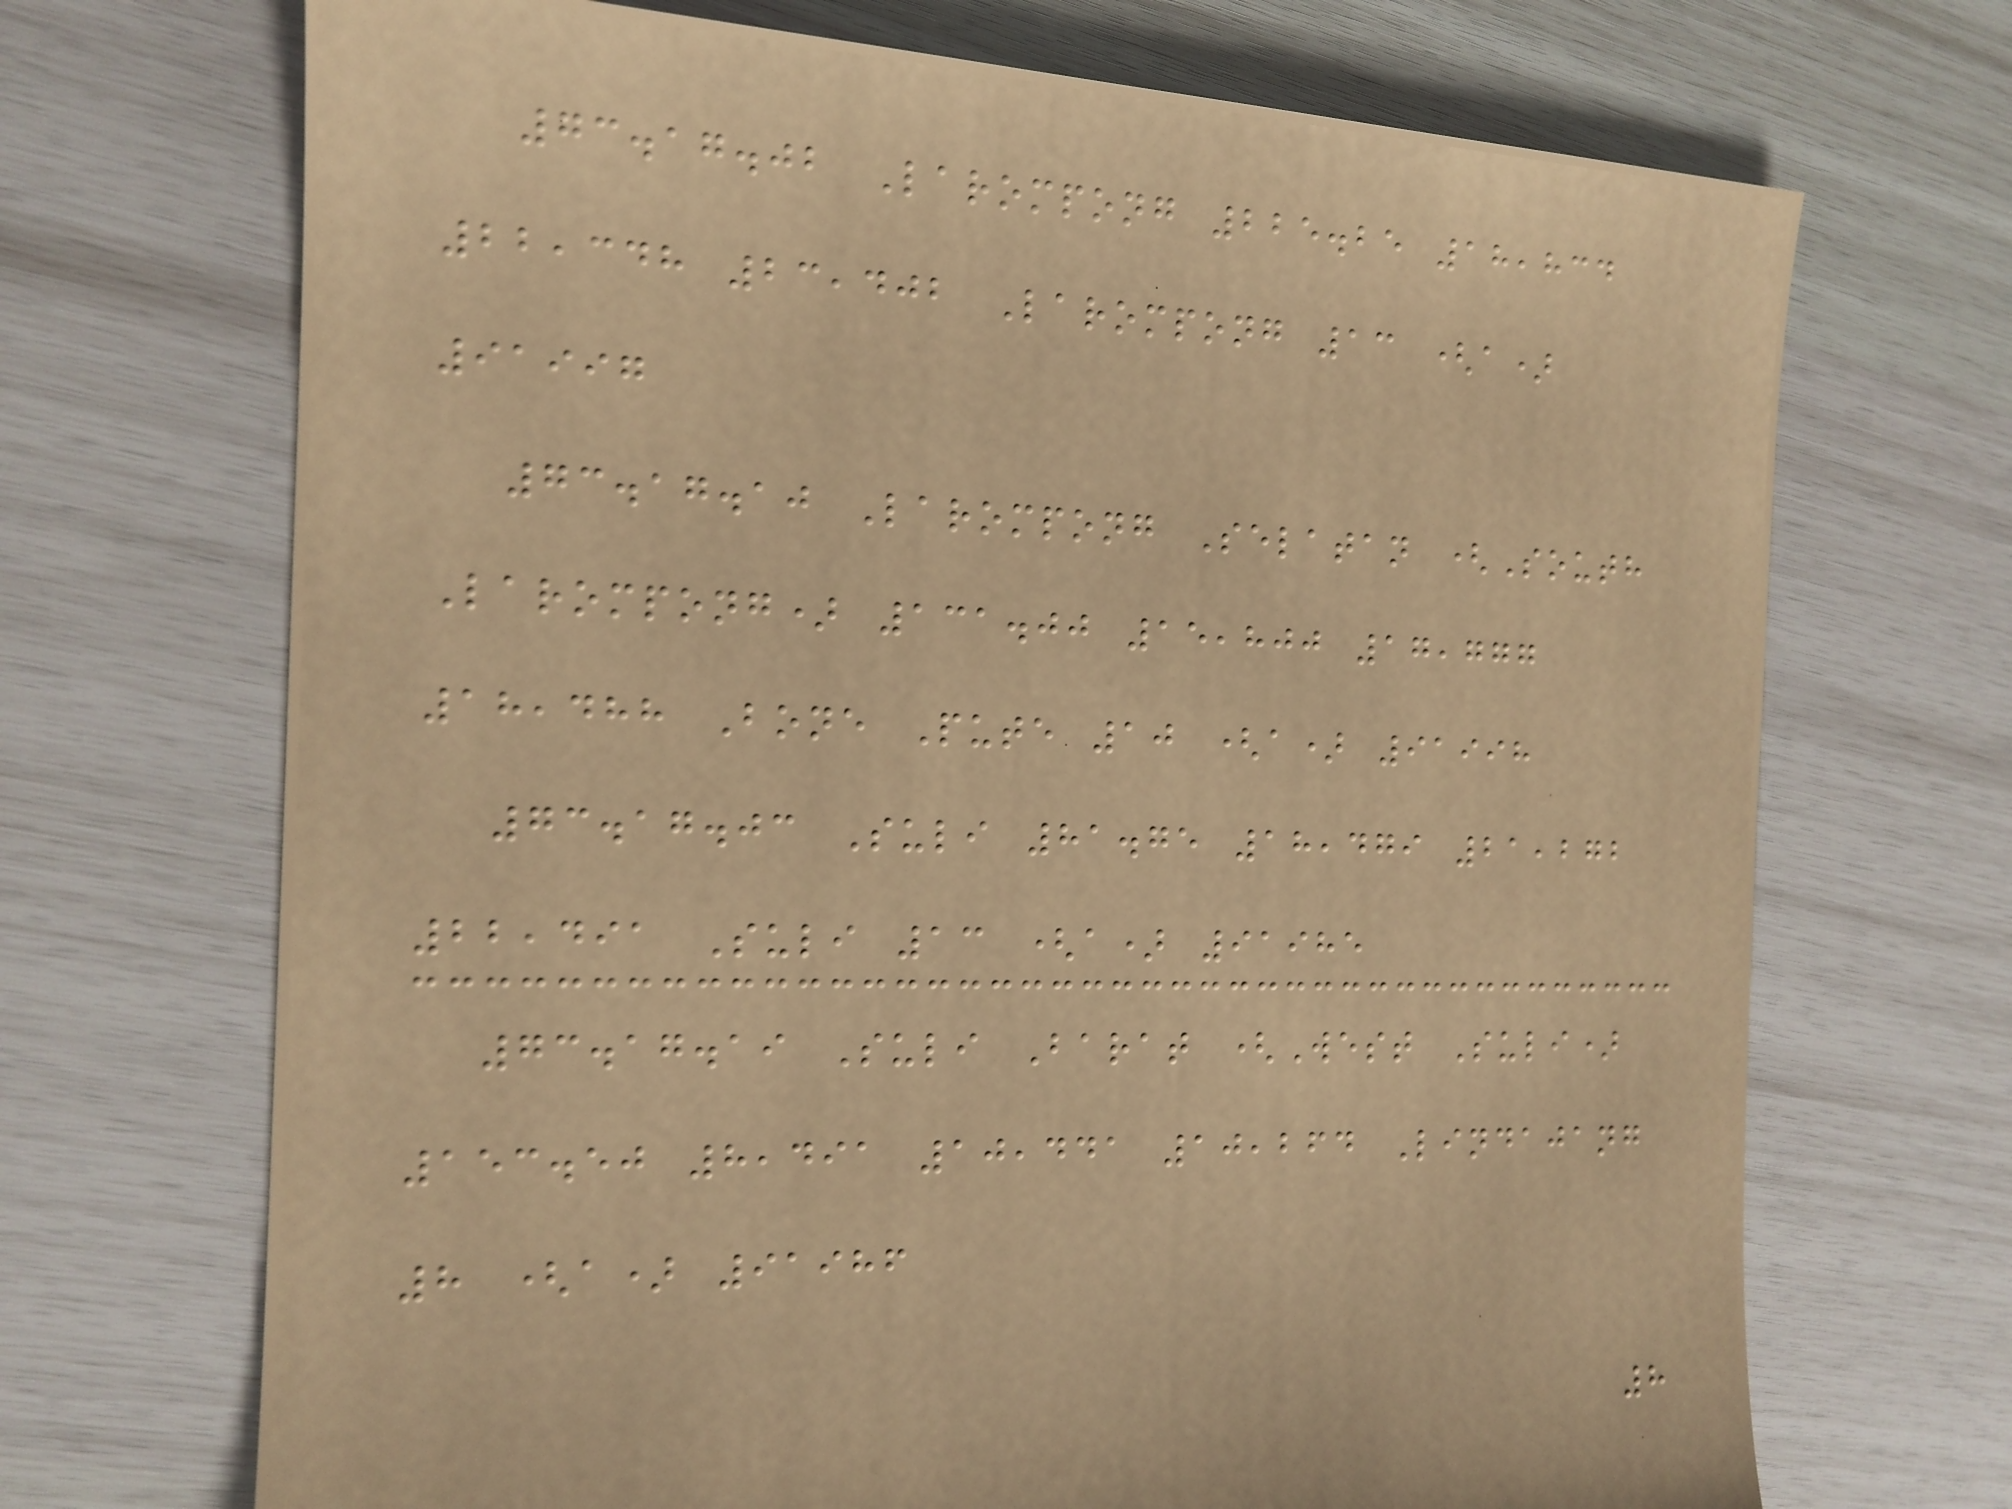73.17.02 Larompong 225.25 18,834
22,348 23,402 Larompong 13 (a)
91997
73.17.10 Larompong Selatan (South
Larompong) 131.00 15,800 17,777
18,488 Bone Pute 10 (a) 91998
73.17.03 Suli 81.75 18,479 21,272
22,491 Suli 13 (a) 91985
73.17.19 Suli Barat (West Suli)
153.50 8,491 10,441 10,264 Lindajang
8 (a) 91986
8
